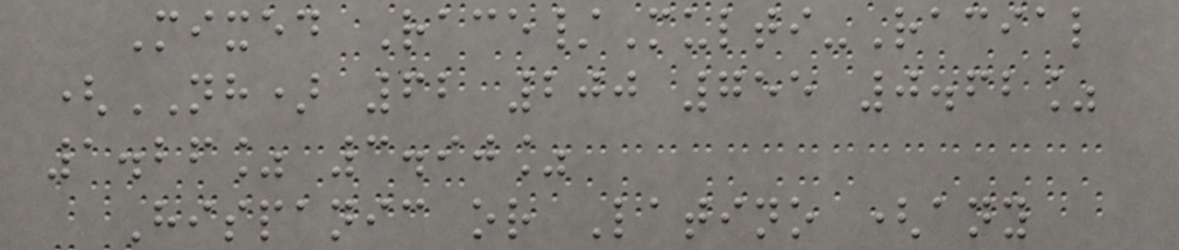Mixed Race/Multi-Racial
(NH) 62 200 755 0.62%
1.26% 3.90%
Hispanic or Latino (any
